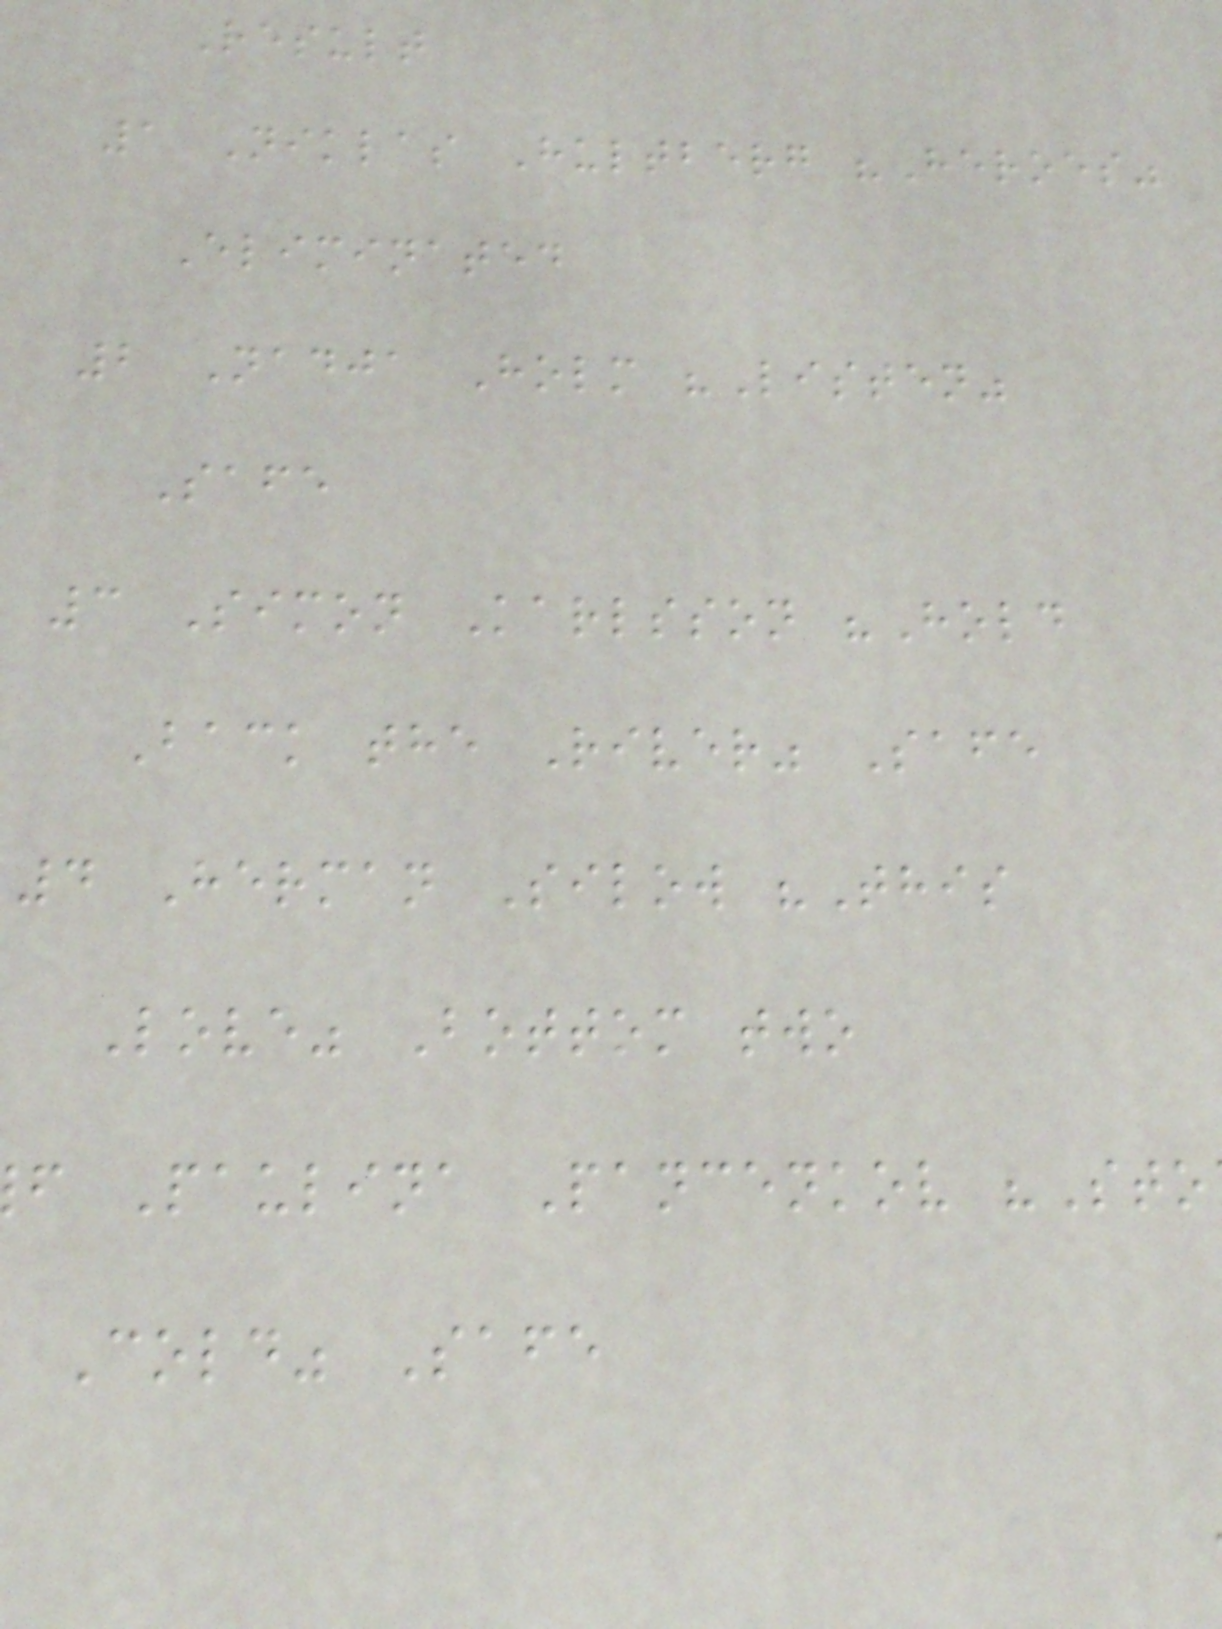Result
1 Niklas Hultberg "Heroes"
Eliminated
2 Nadja Holm "Listen"
Safe
3 Simon Karlsson "Hold
Back the River" Safe
4 Herman Silow "This
Love" Bottom two
f Paulina Pancenkov "Sto
Cold" Safe
